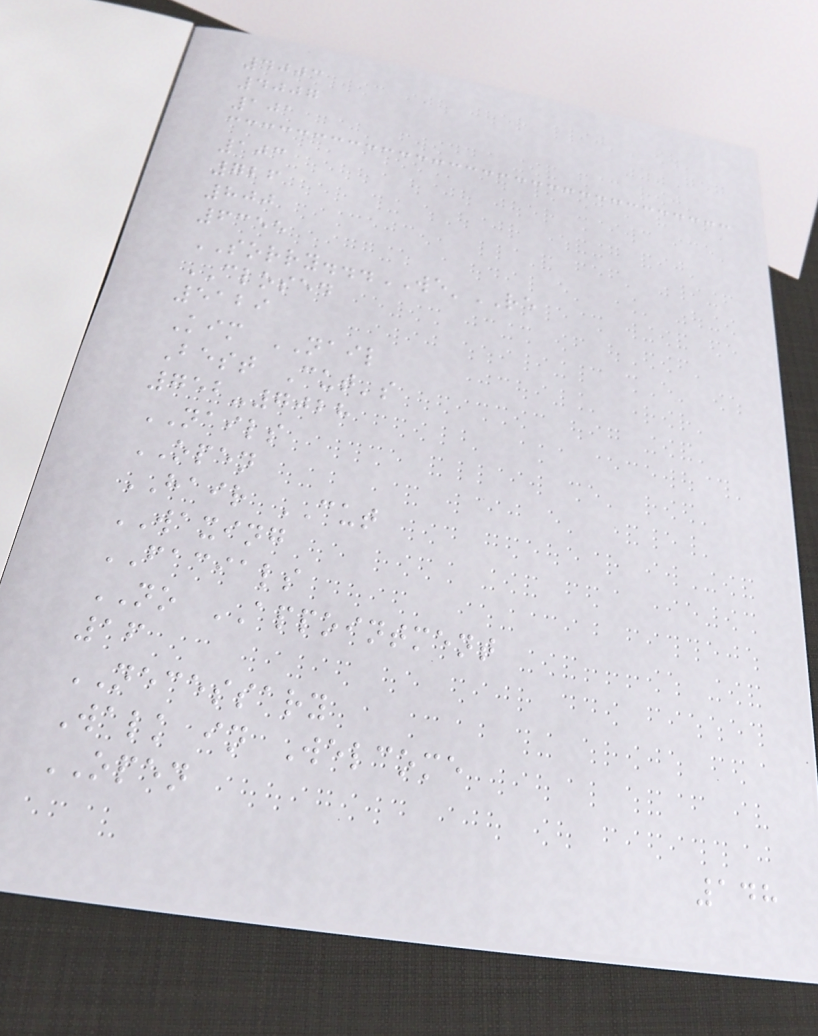4003
4007
101
103
726
800
6355
SORRY...WE'RE
CLOSED
5129
Kim NAIL
Best Cut's
752-7028
NAILS
OPEN
HAIR CUT
WAXING
FACIALS
NO APPOINTMENT
16
NECESSARY
Walk in Welcome
OPEN
148
